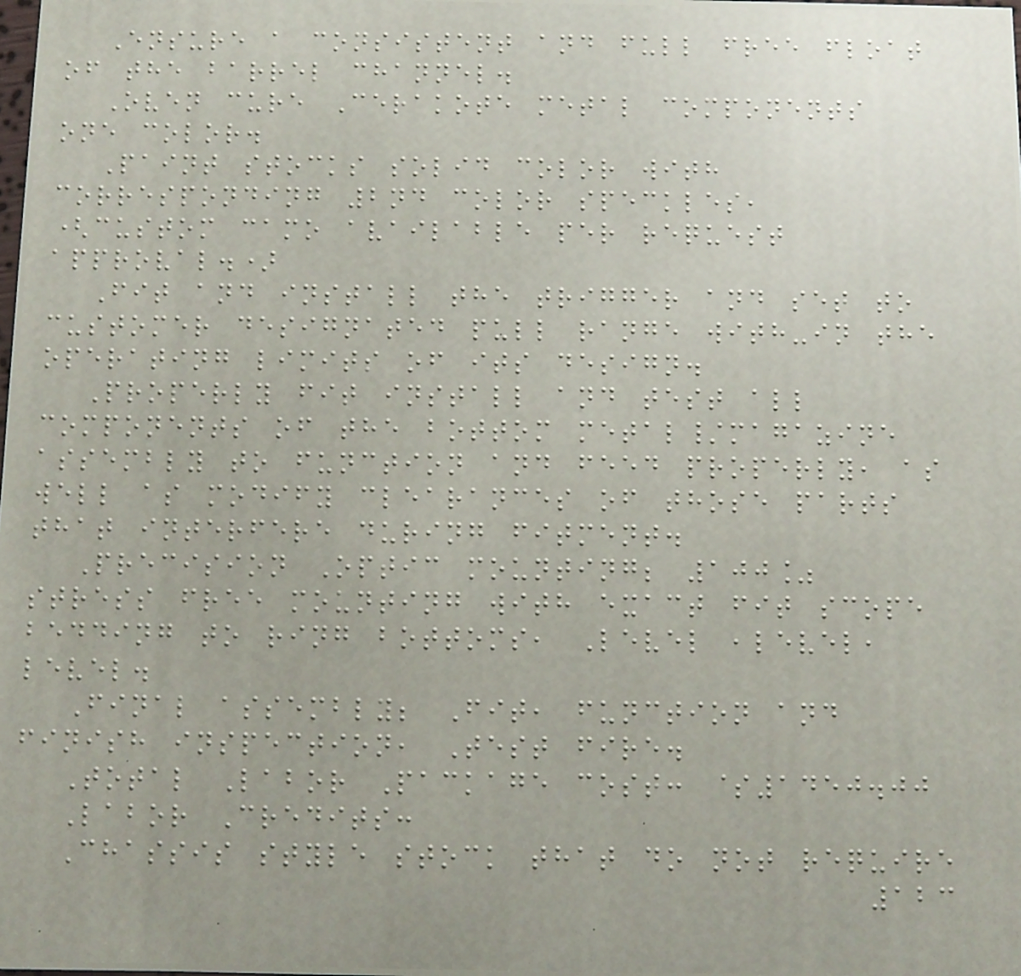Ensure a consistent and full free float
of the barrel channel.
Oven cure Cerakote metal components
one color.
Paint stocks solid color with
corresponding 2nd color speckles,
(custom camo available per request
approval.)
Fit and install the trigger and set to
customer designated pull range with-in the
operating limits of its design.
Properly fit install and test all
components of the bottom metal/magazine
assembly to function and feed properly, as
well as modify clearances of those parts
that interfere during fitment.
Precision Optic mounting; 100%
stress free mounting with exact fit scope
bedding to ring bottoms, Level ,level,
level.
Final assembly; Fit, function and
finish inspection, Test fire.
Total Labor Package cost: $1450.00
Labor Credits:
Chassis style stock that do not require
123
